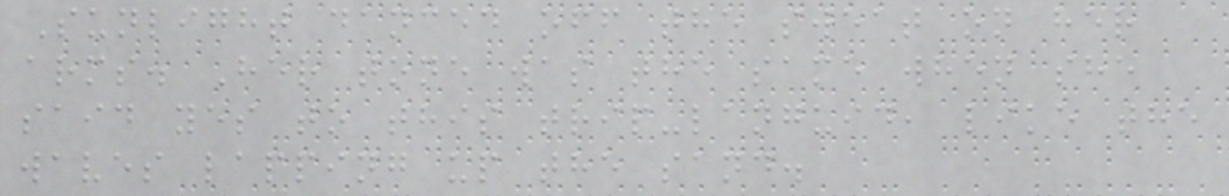Sunlight danced off the sweat on her
arms. Her tone was the same when she
said yes to this trip-languid, like the
waves lapping up the sand.
